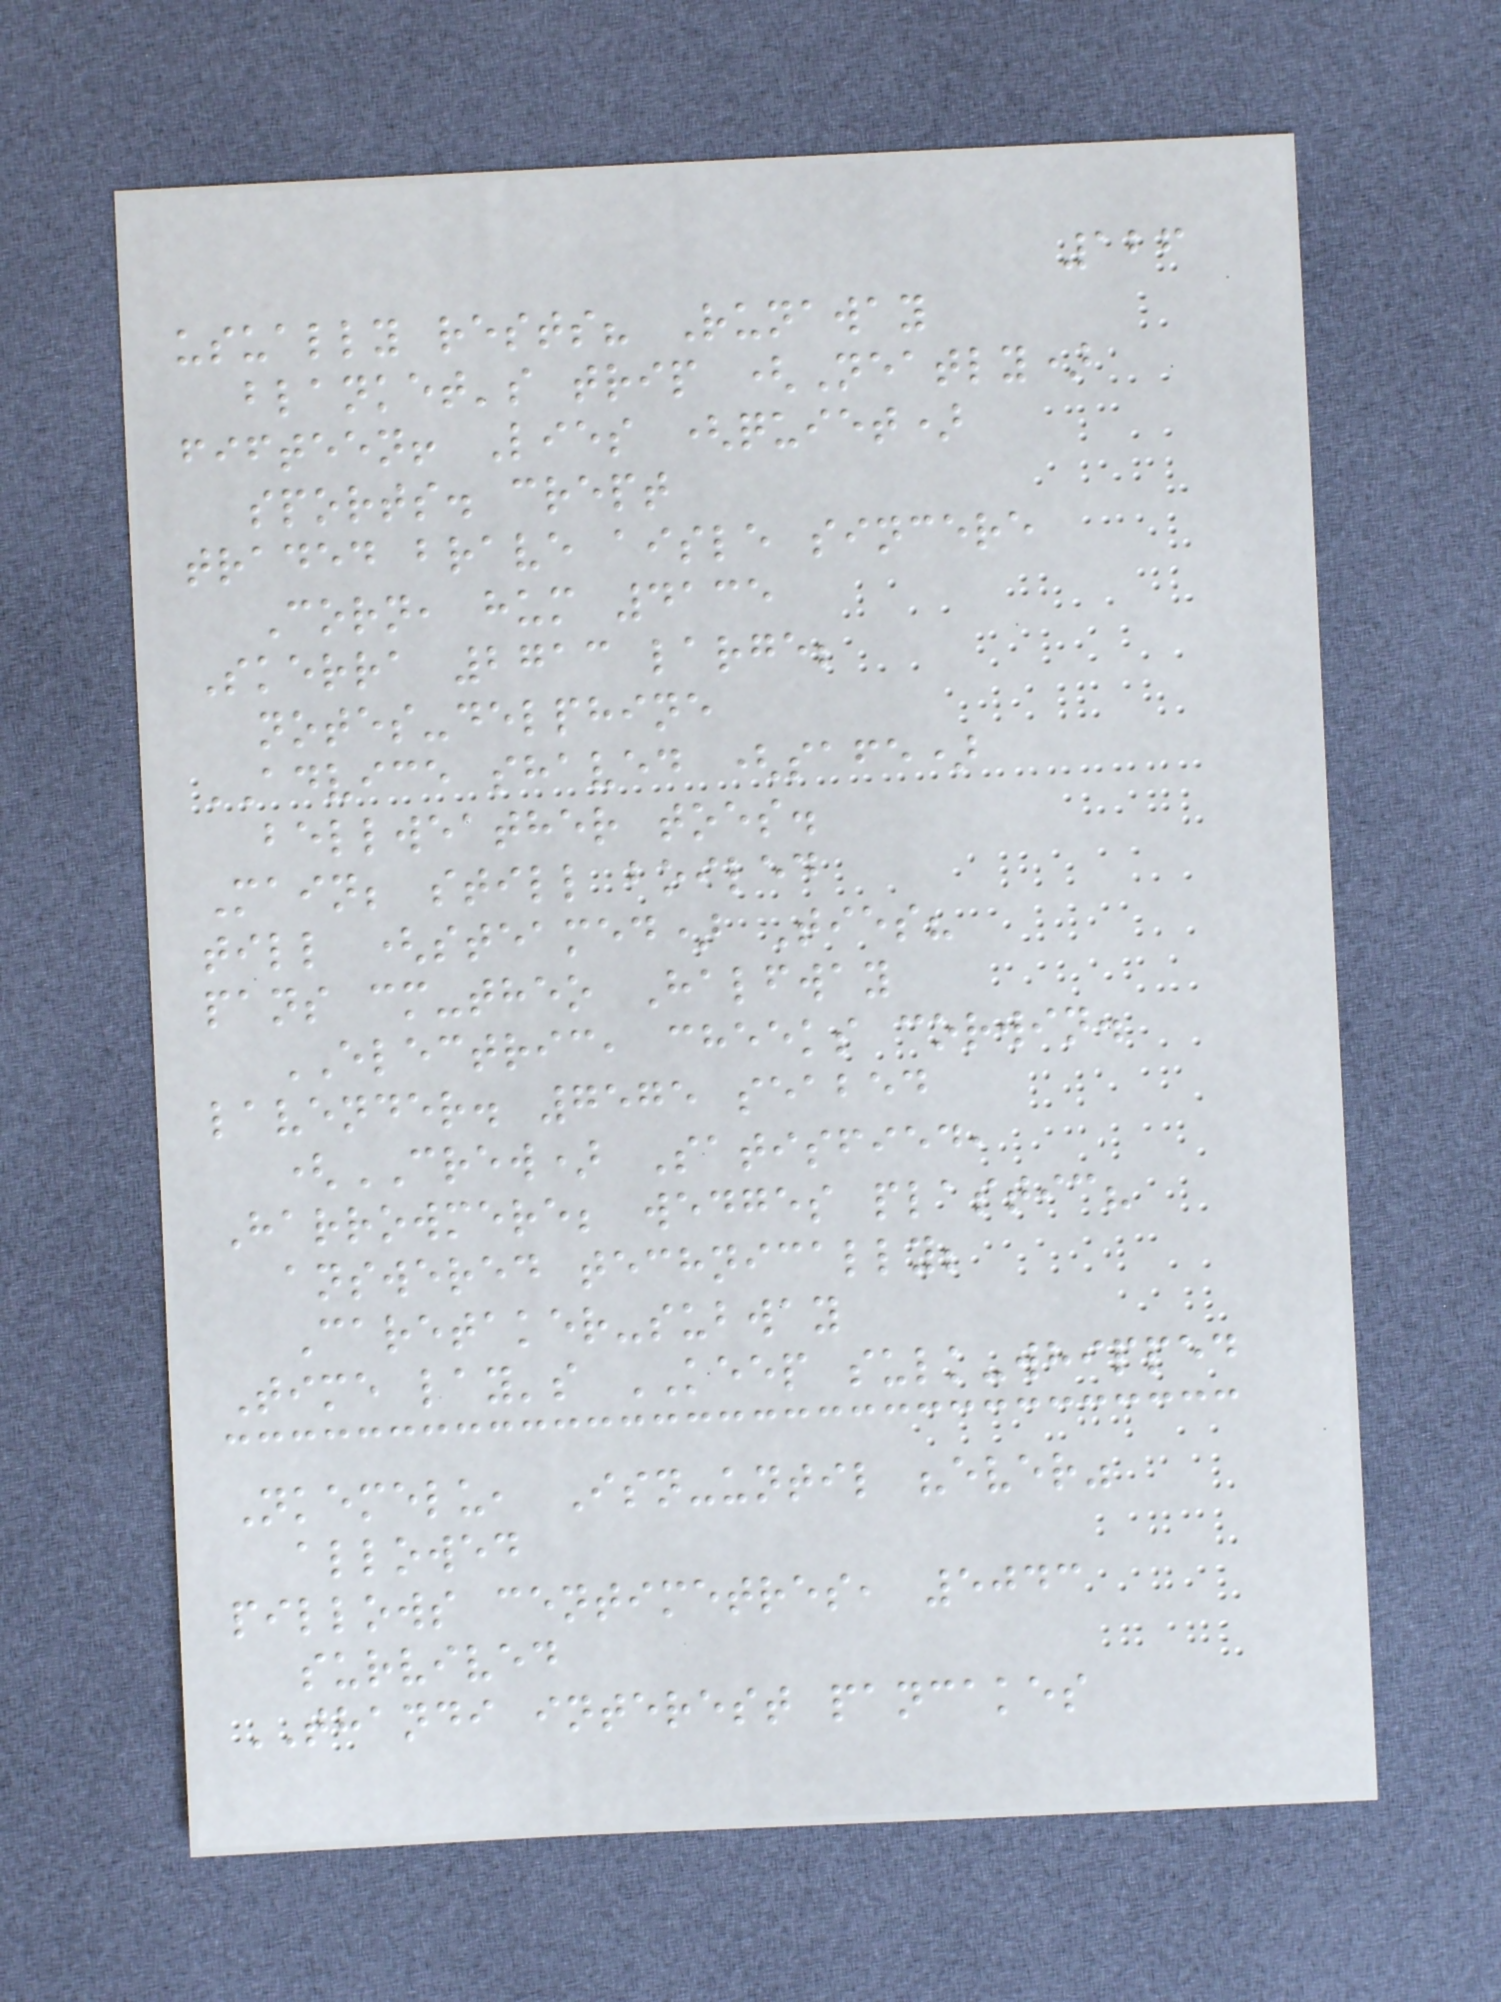126
usually rests? Runaway
blanket's trip (Neatly)
fifteen! Lies (quiet)
sports. crept
traded brave aisle sincere
Corn, hum 4135
Skerra 2713 large;
notes-delphine
ADVICE shaved (safe)
bellweather toes.
Main; still boiled
till (steamed) Ties?
pans cm-theo Halfway
ELECTRIC, cheeks corwin.
lavender. 7575 seabed
(CREW) Satisfied,
Harrowmere; wedges plastic?
answered technically;
Caretaker-subway
Time lay's KEEP sulk-whipped
Nkemelu, Isn-until "ever"
allowed
pillows centimetres, 5043
survived
THANDI interest pancakes
